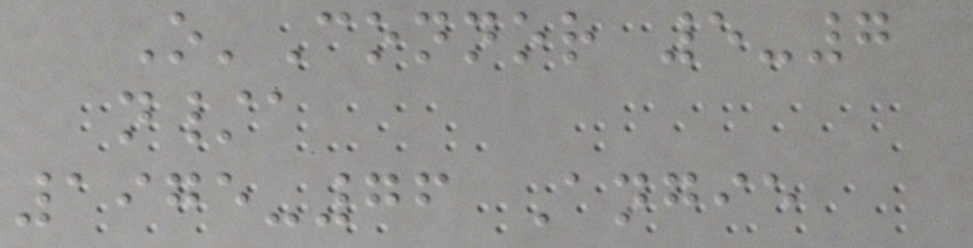O'Connor 5-7
n/a
1975-76 Angie
